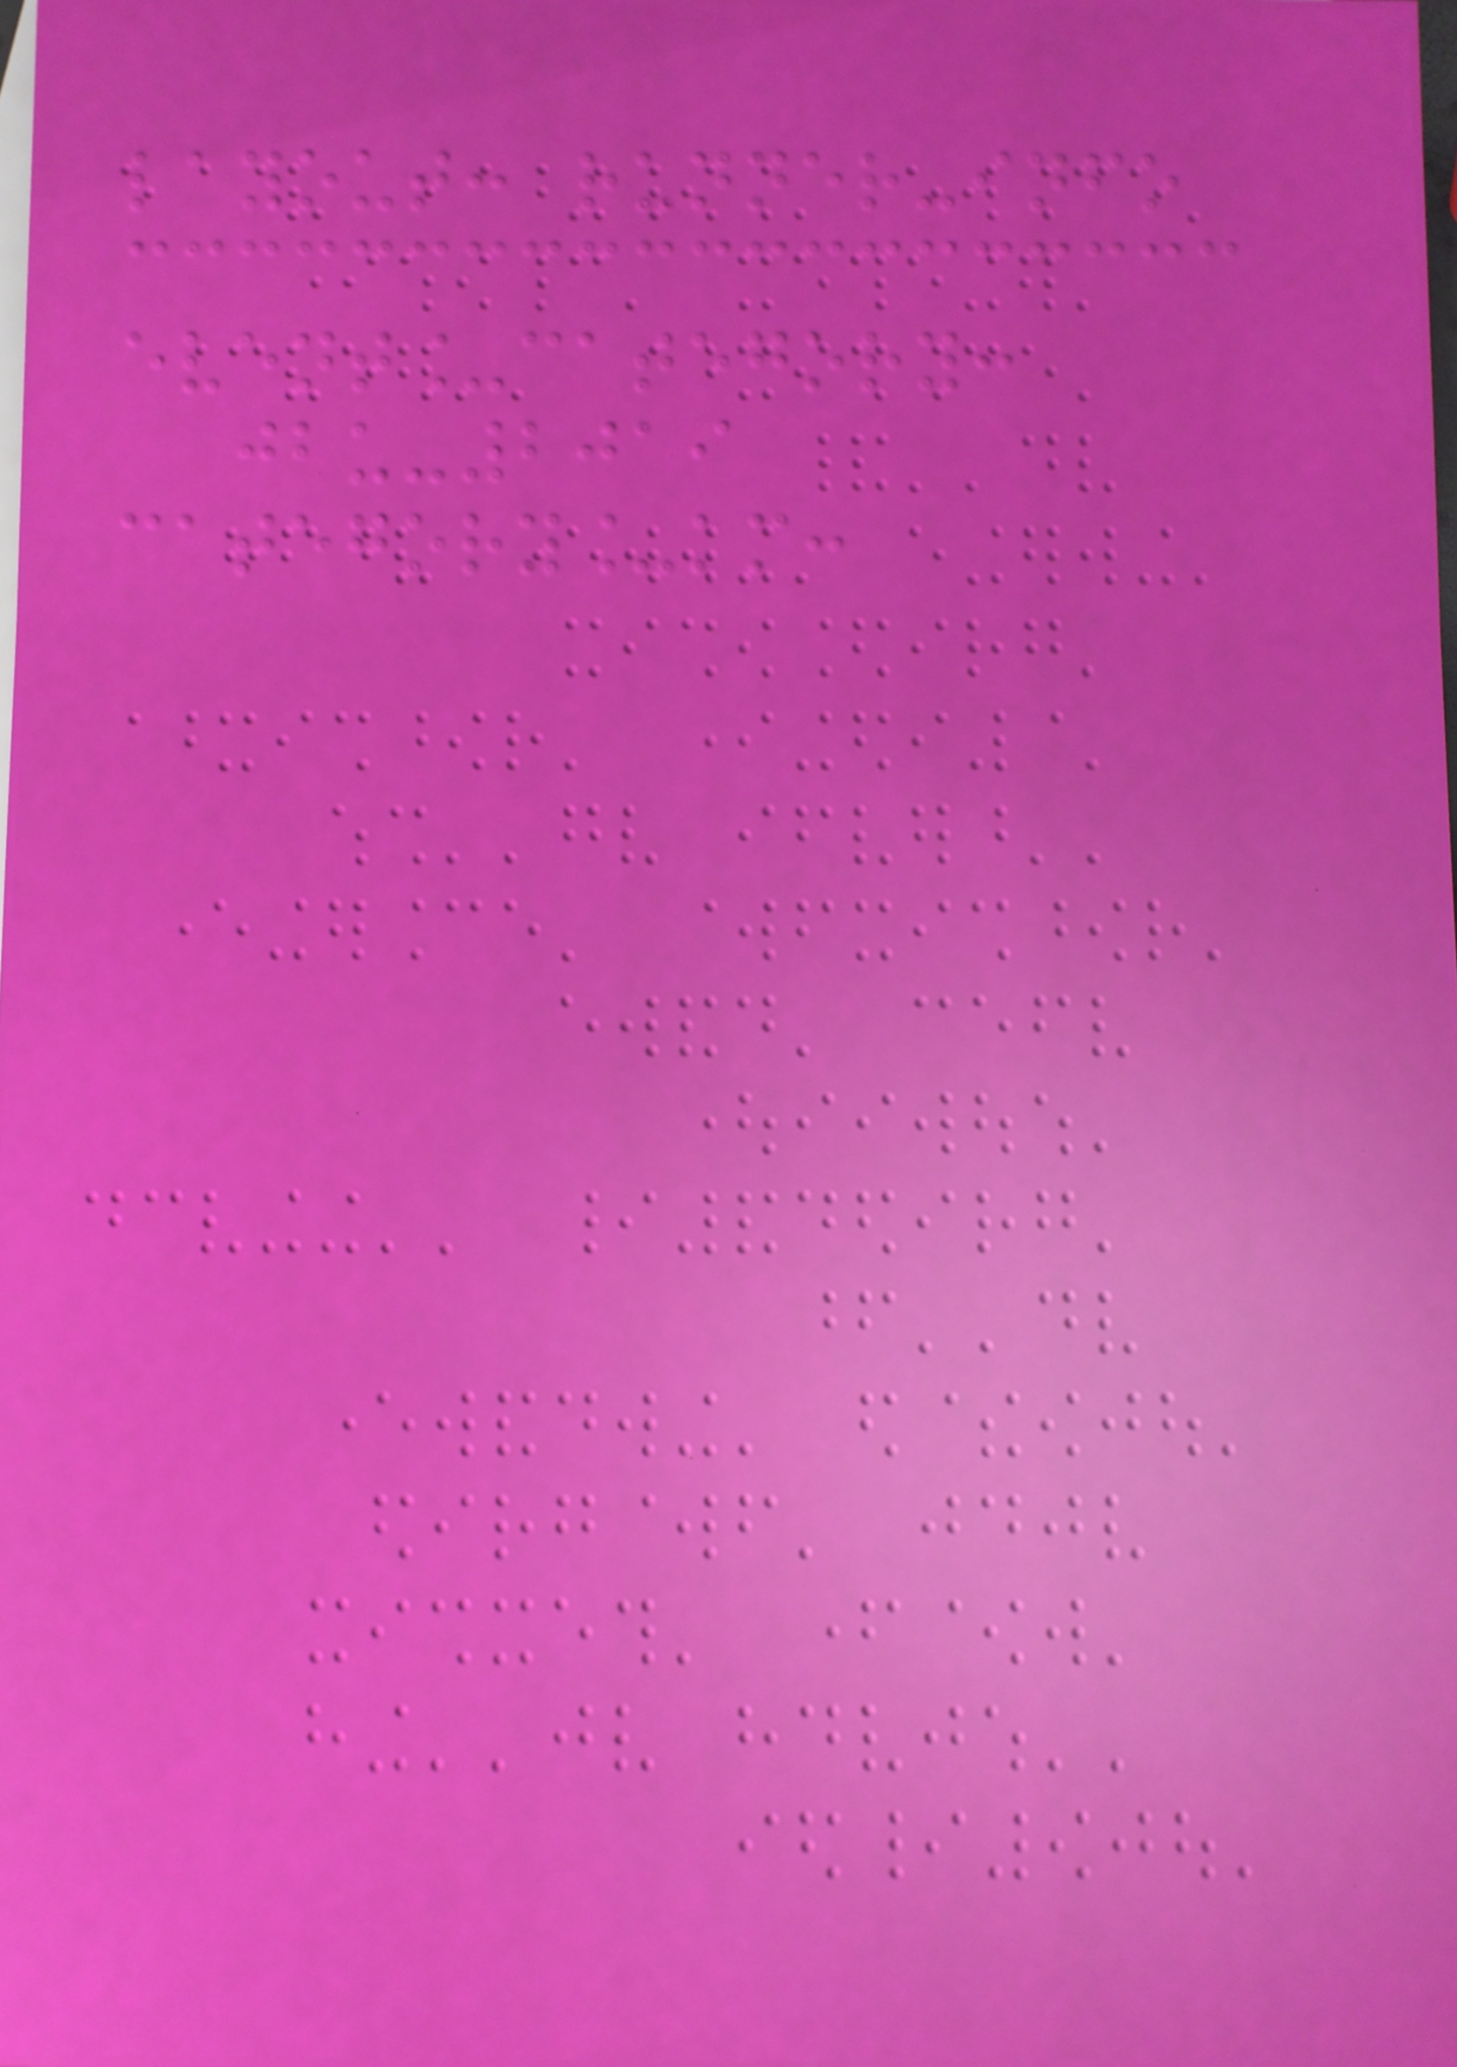layout: runner-info
event_category:
jbu-2019
category_km:
